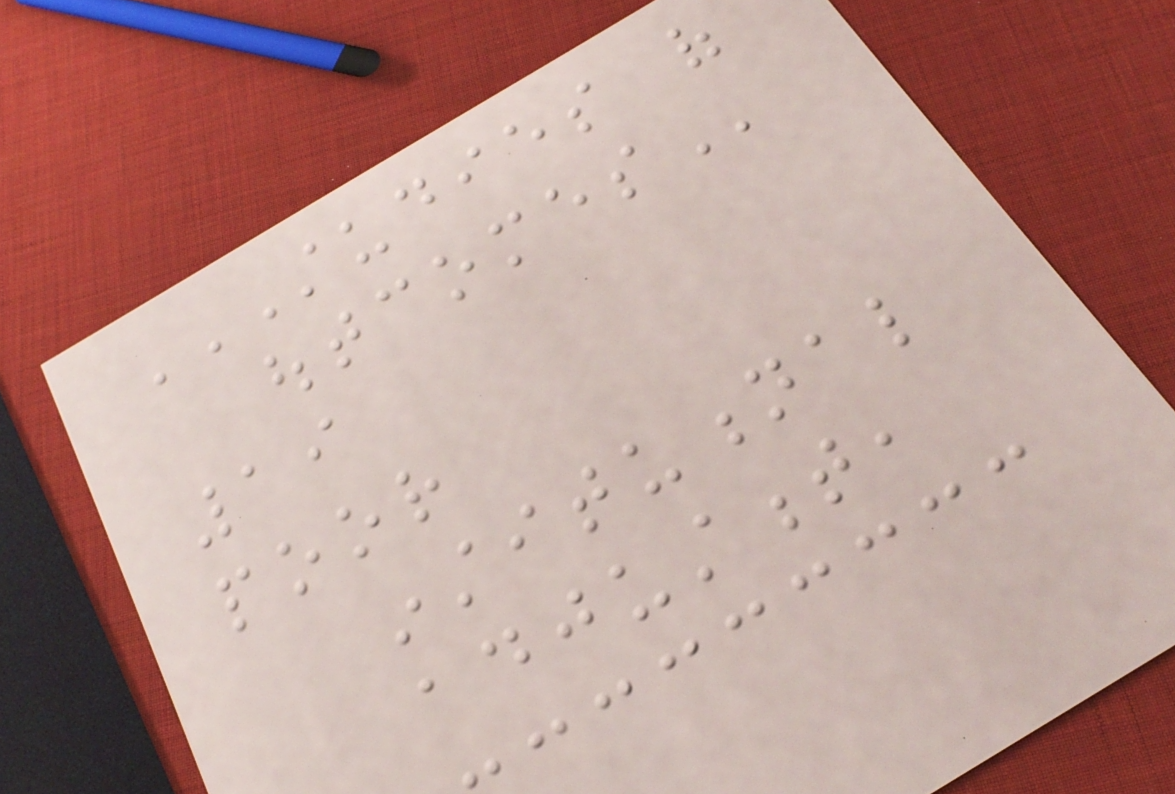STUDIES OF
OUTCOMES
19
poor
institutional
adjustment,
